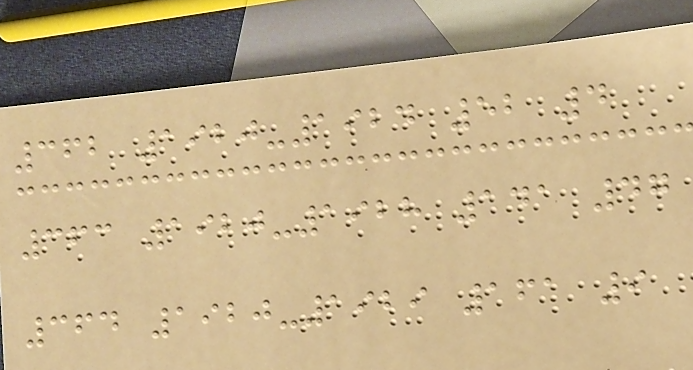362 1920-1924 52 4
363 1920-1928 141 47
364 1920-1929 161 9
